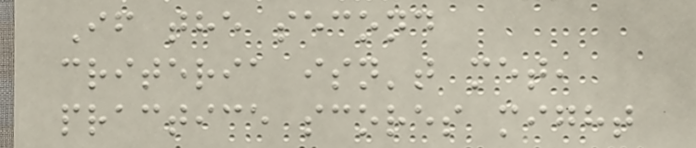If the second
criteria isn't met,
practice scores might
